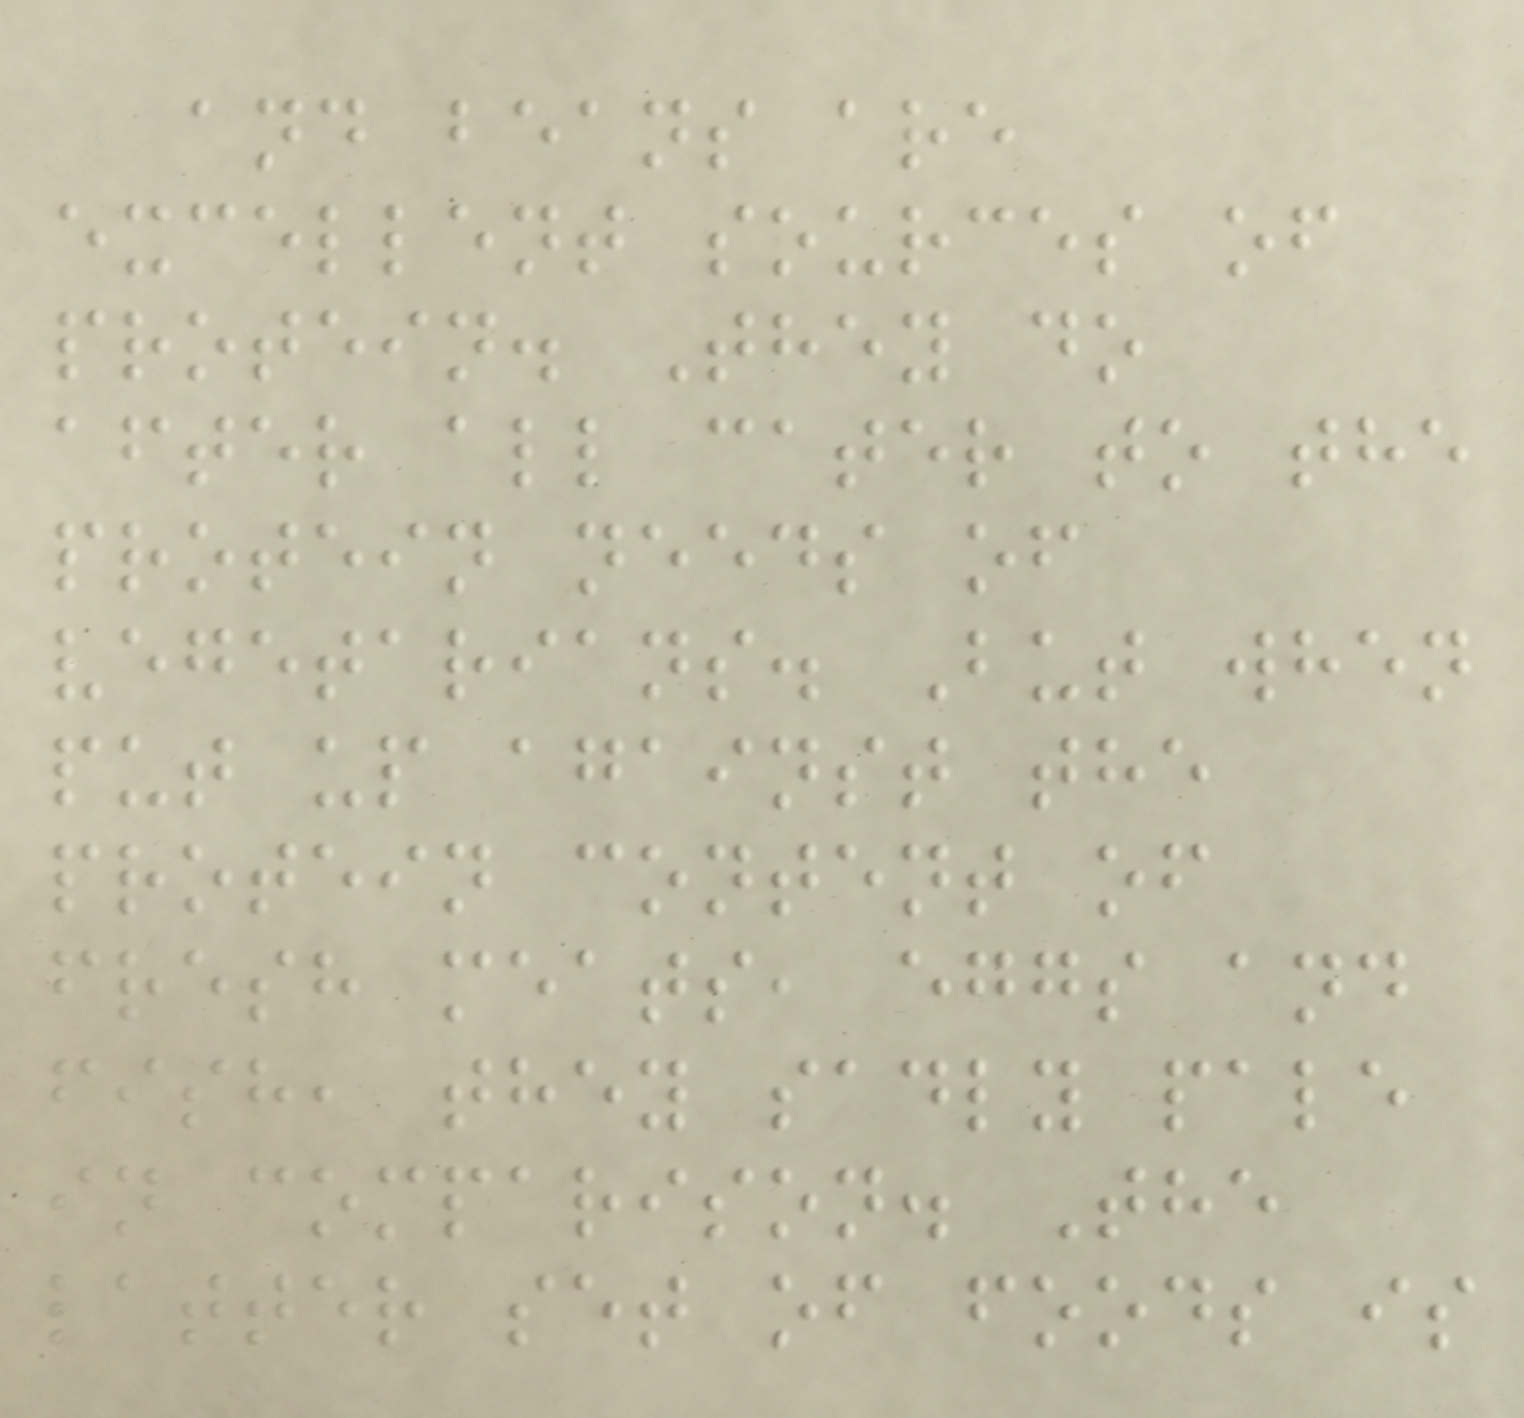and beans are
excellent sources of
protein. They do
after all cater to the
protein needs of
vegetarians. But when
put up against the
protein content of
fresh meats, eggs and
fish, they sadly pale
in comparison. The
latter set of foods is
